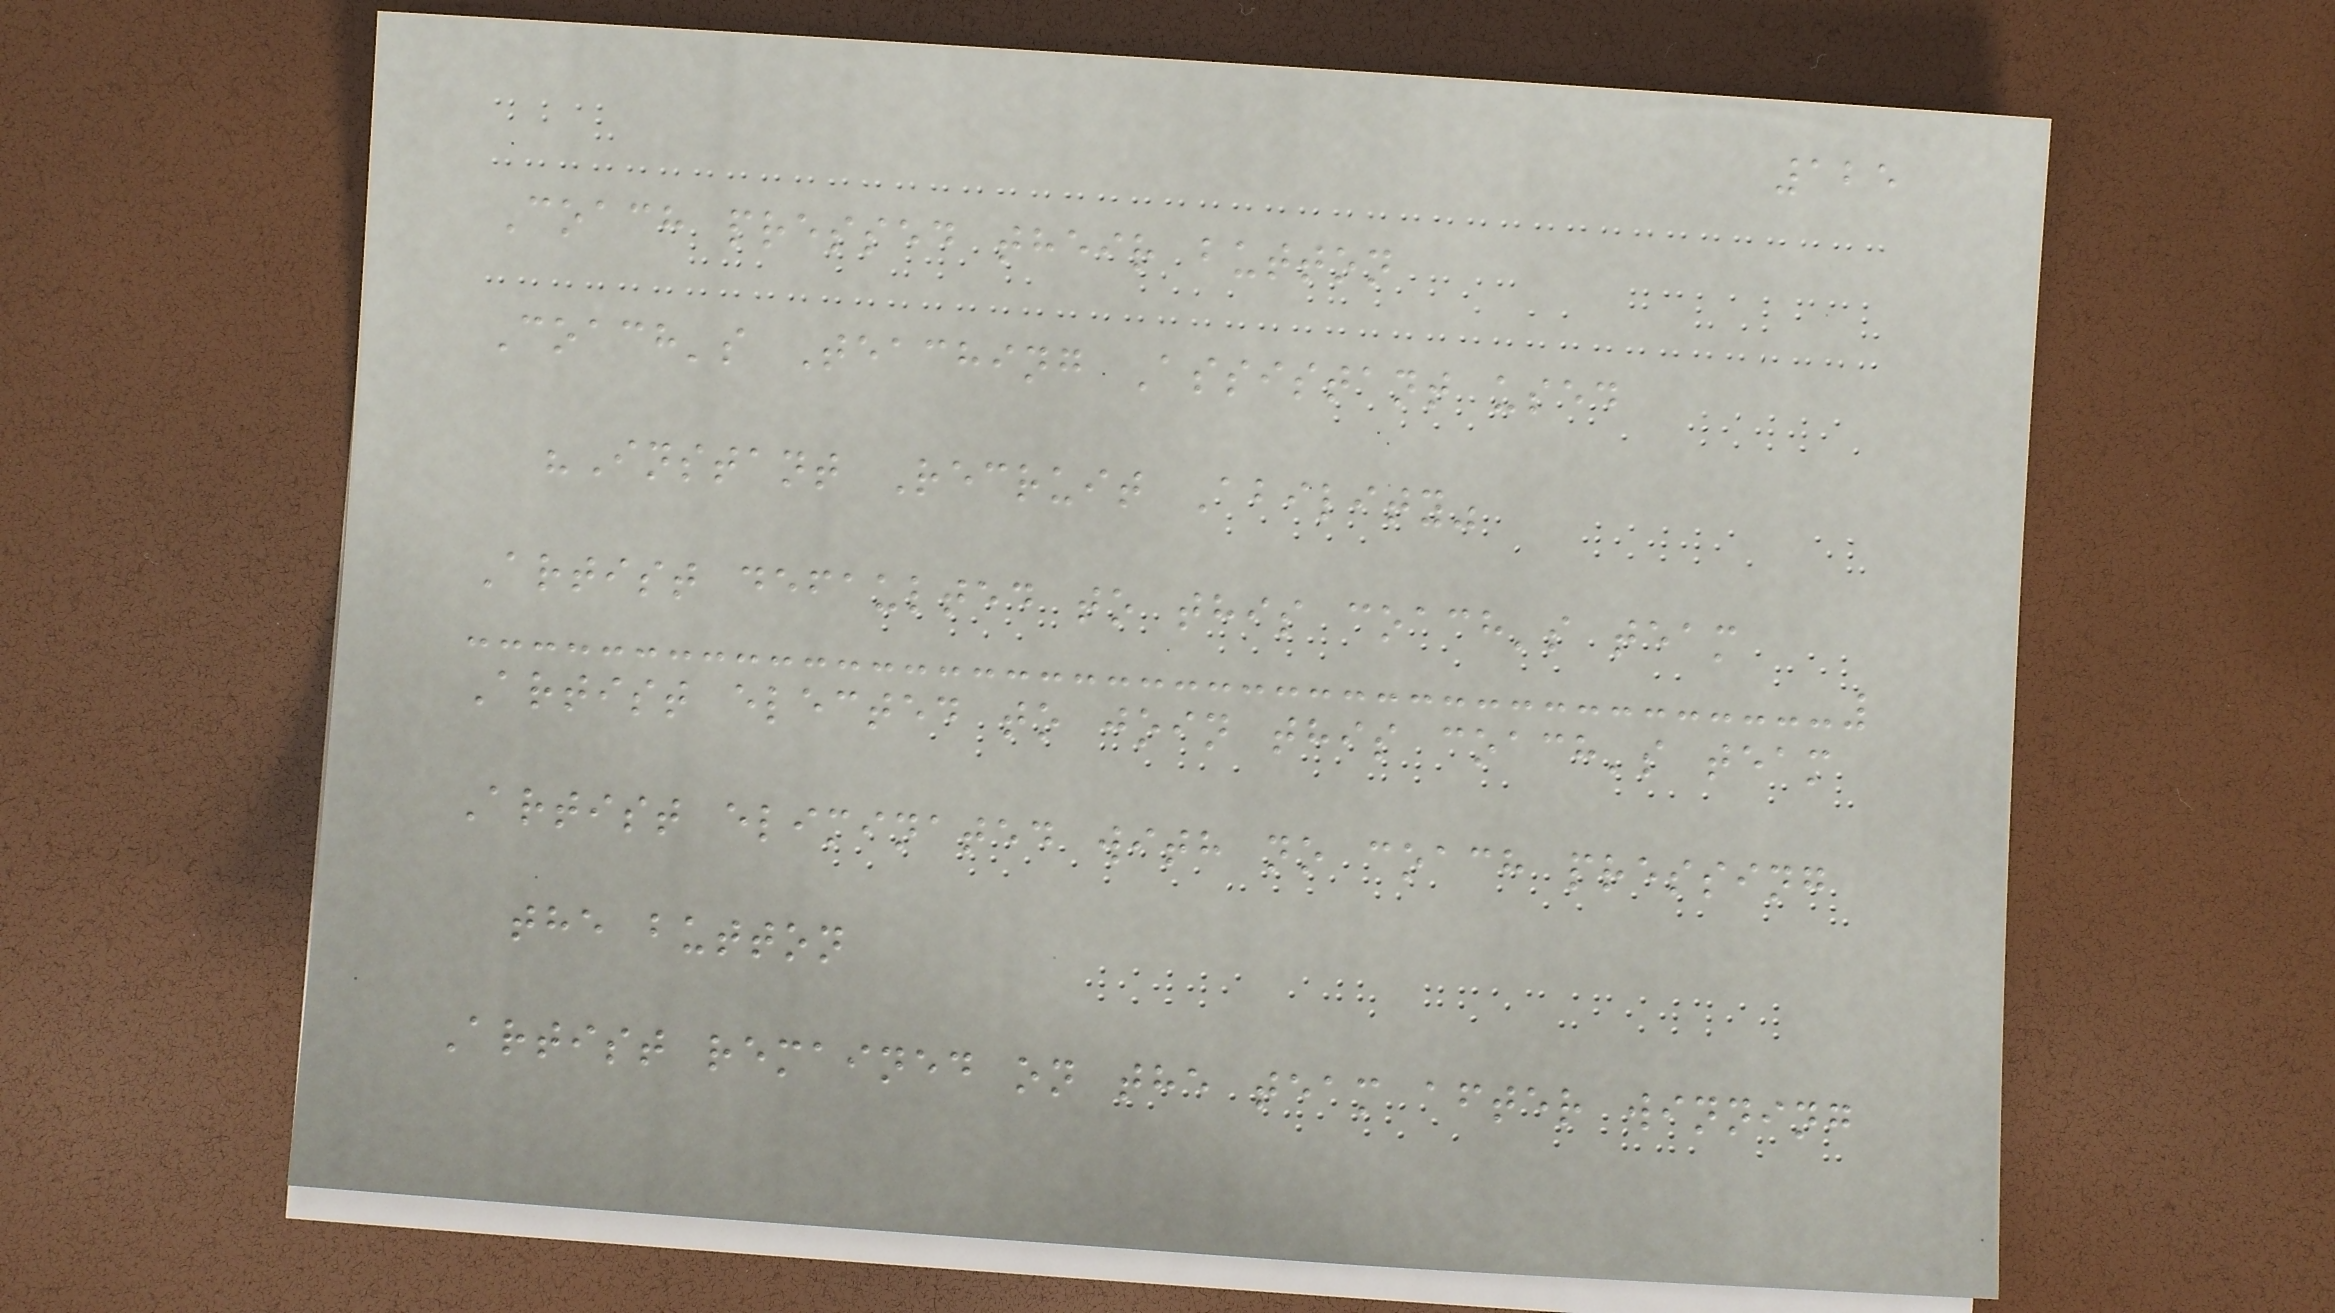125
Coach pressed their button
Coach's Teaching Assistant used
"Instant Recruit Ability"
Artist defaulted to this coach's team
Artist elected to join this coach's team
Artist eliminated with no coach pressing
the button
Artist remained on the team after winning
